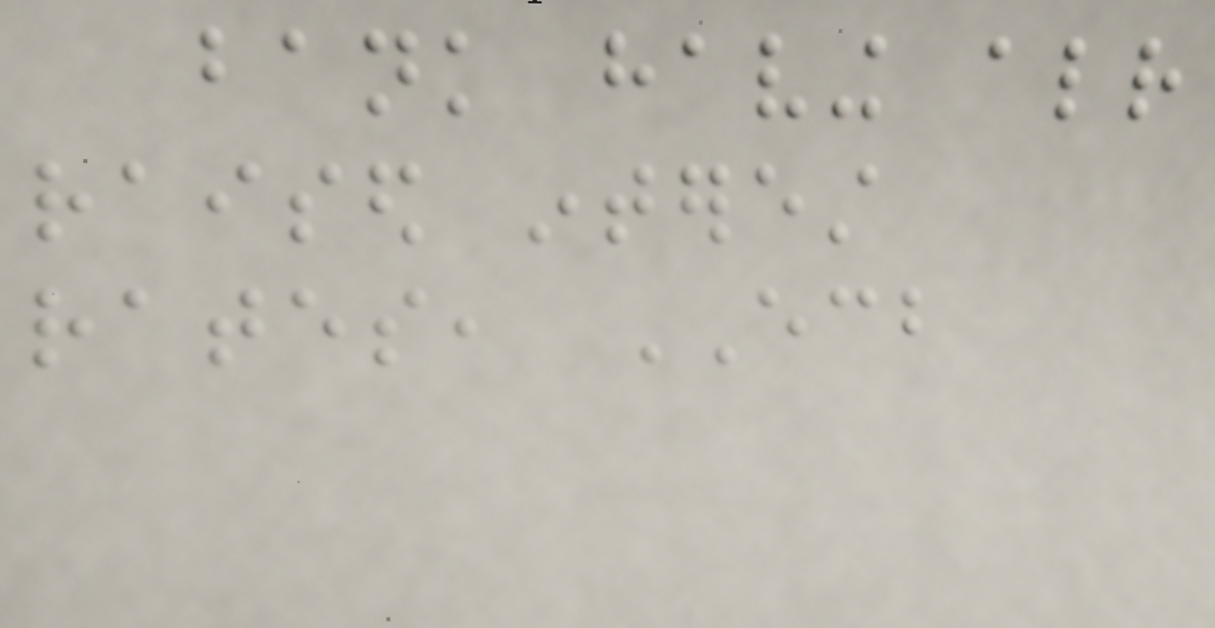bank having already
raised interest
rates, ECB
